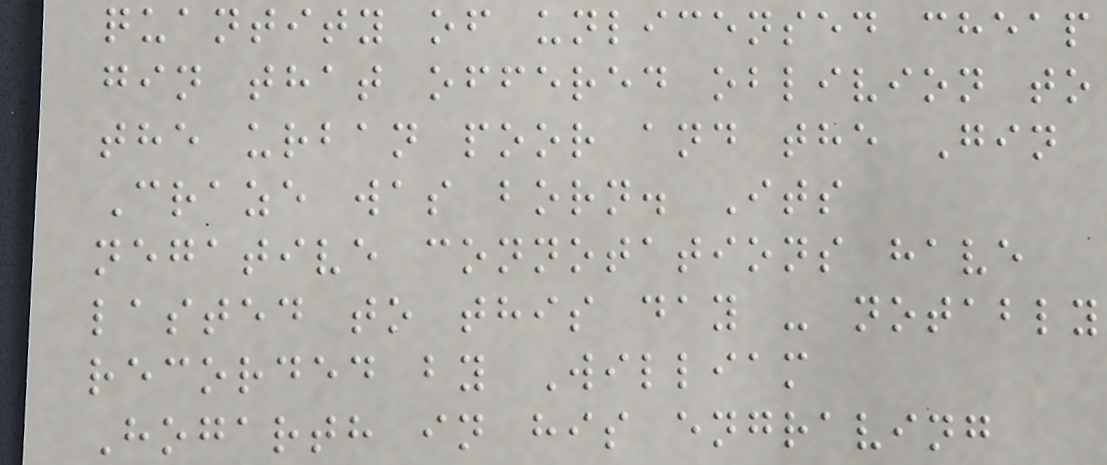quantity of unlicensed cheap
gin that offered oblivion to
the urban poor and the Gin
Craze was born. Its
negative connotations have
lasted to this day - notably
recorded by William
Hogarth in his engraving
